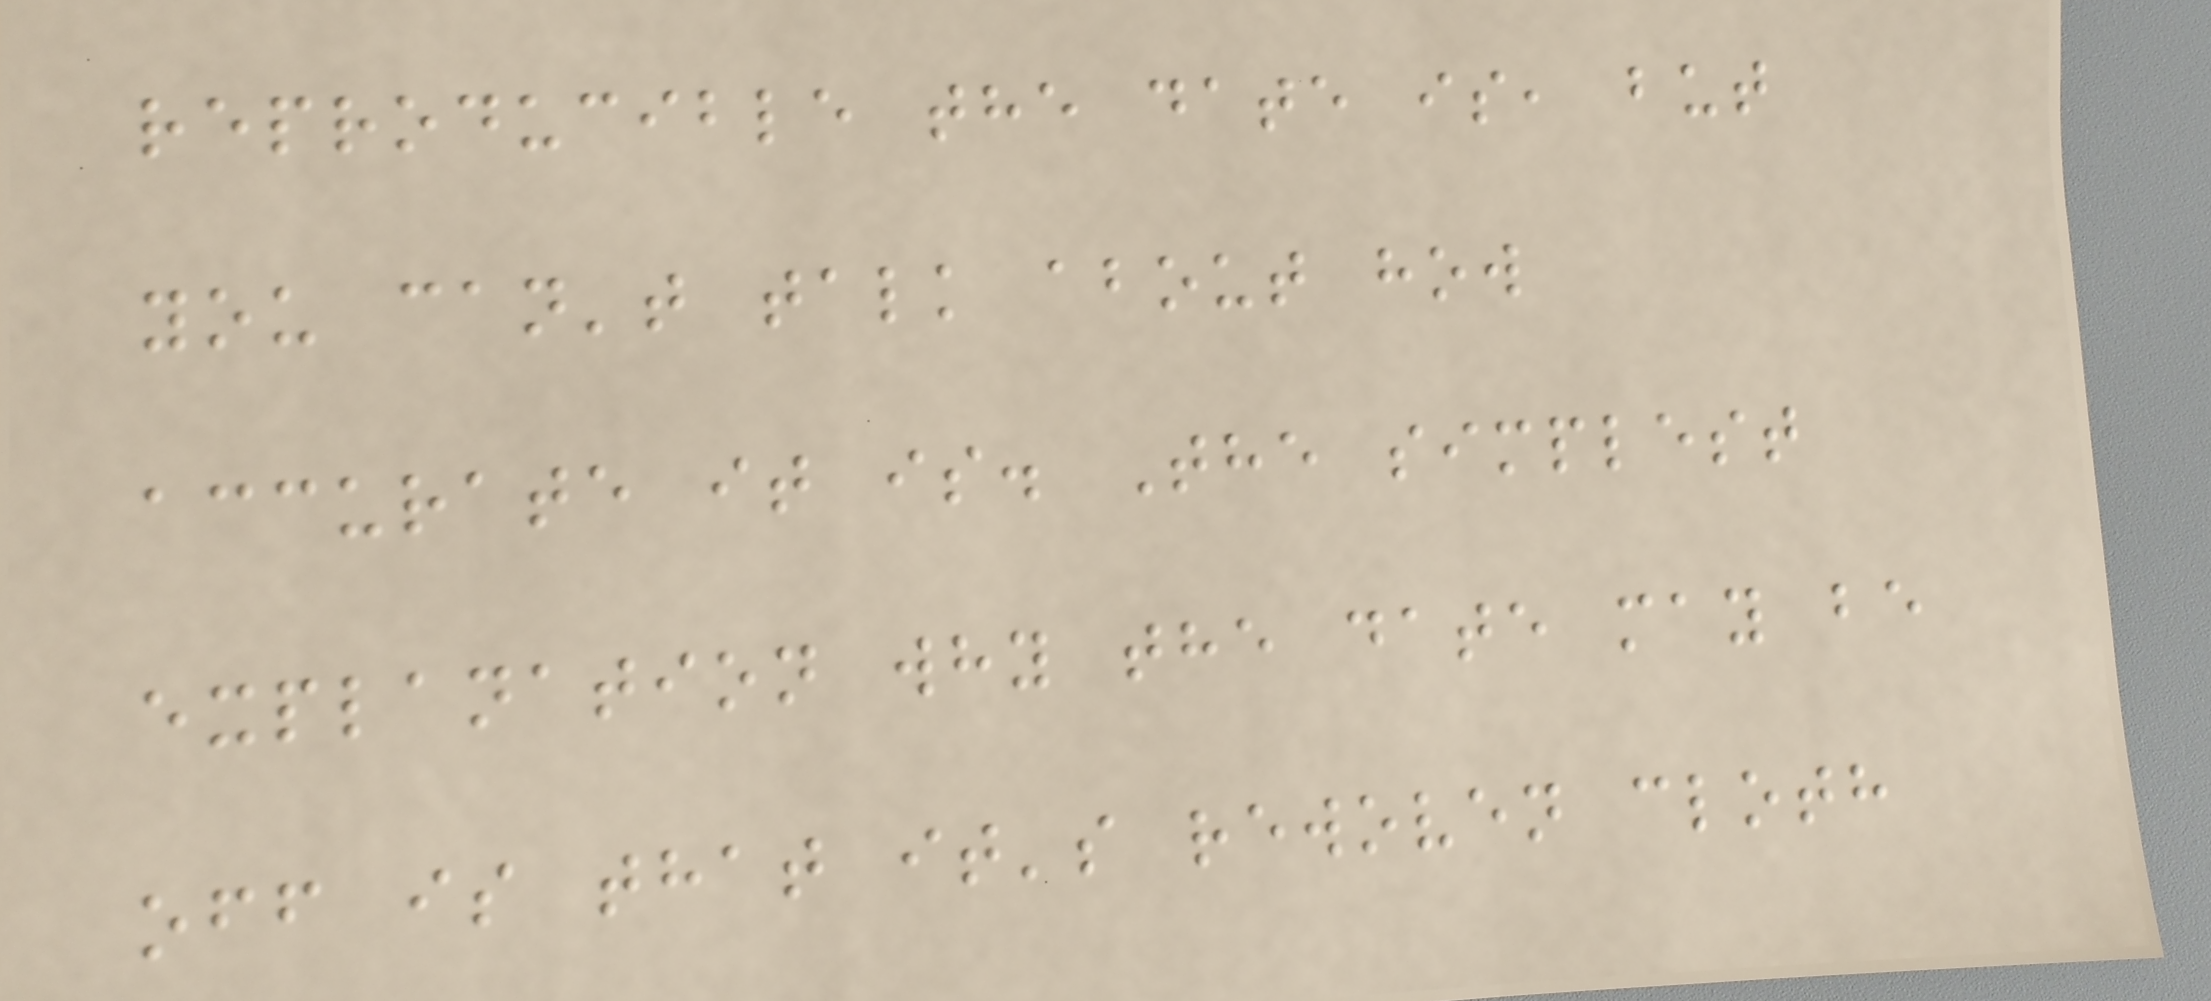reproducible the date is, but
you can't talk about how
accurate it is. The simplest
explanation why the date may be
off is that it's rewoven cloth
